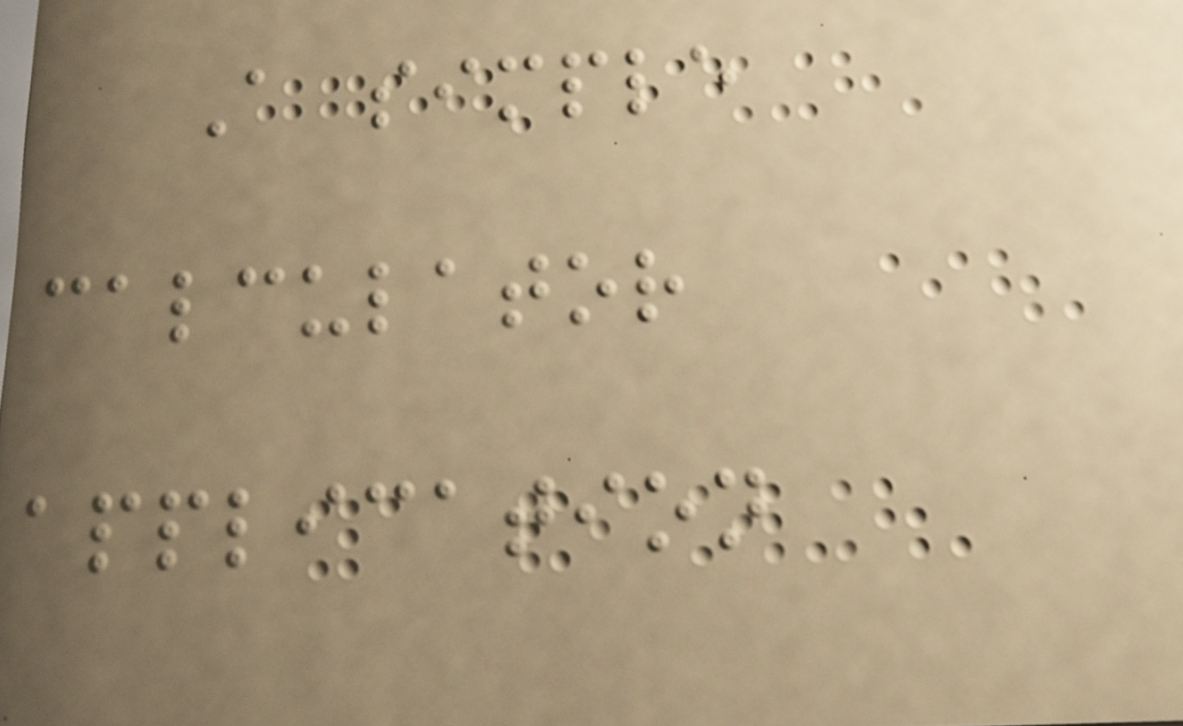A simple
calculator
application
